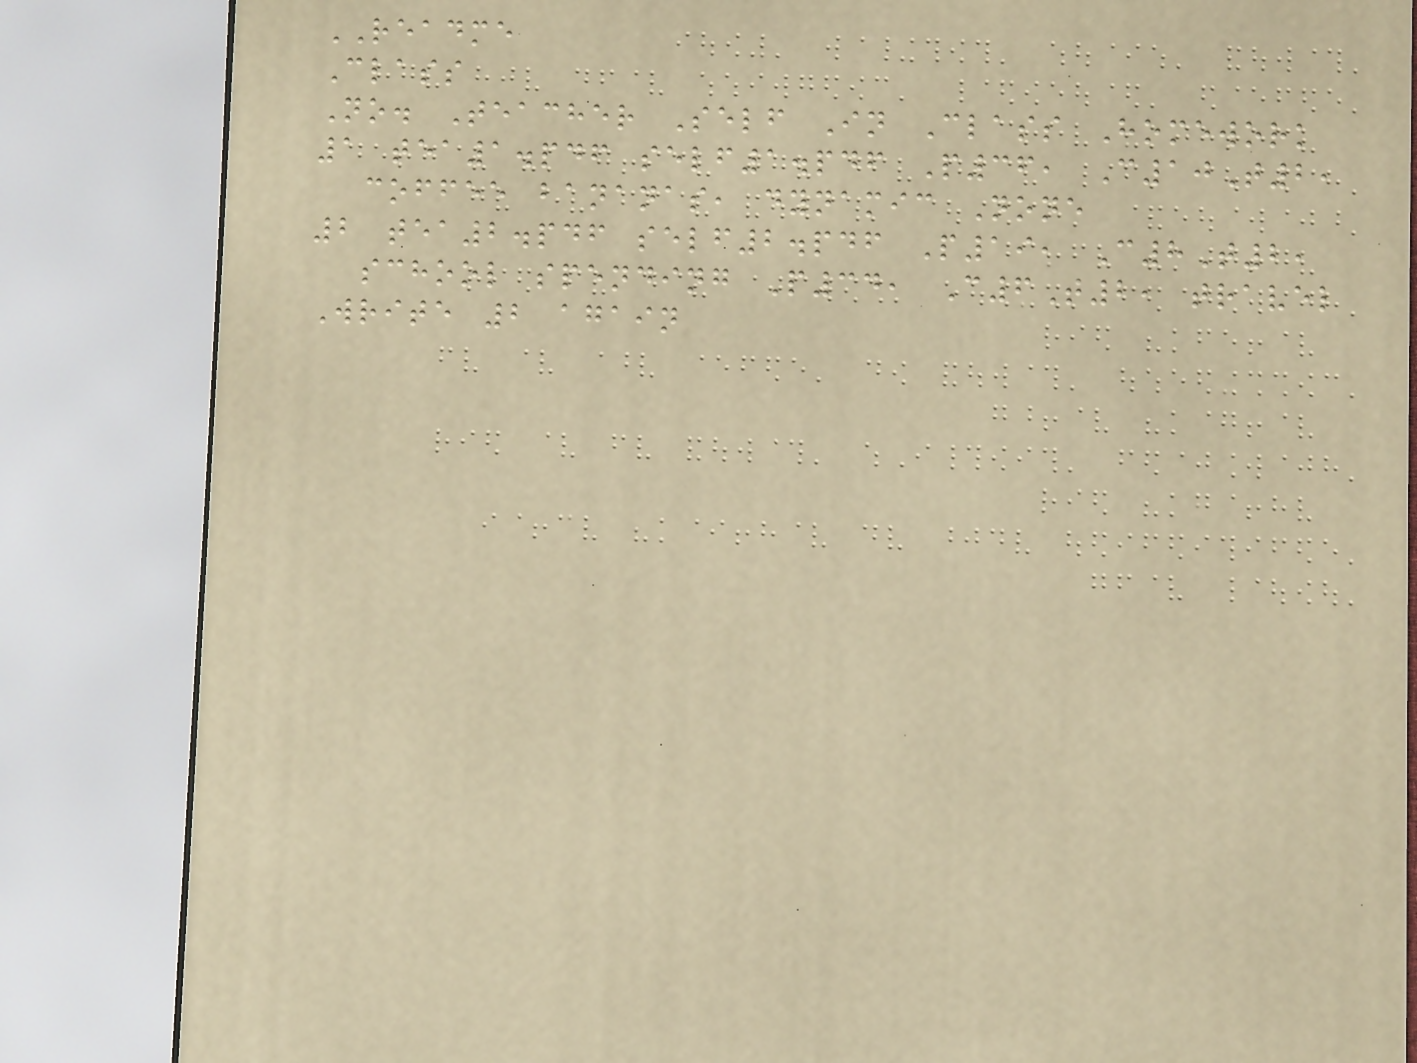README
Class
No. Teacher Self In Class Homework
1 tea1.pdf self1.pdf P36, C10T2,
coffee bananas, dynamic None
2 tea2.pdf self2.pdf P19, C8T2,
school spending P34, C6T2, travel
Write 2 again
